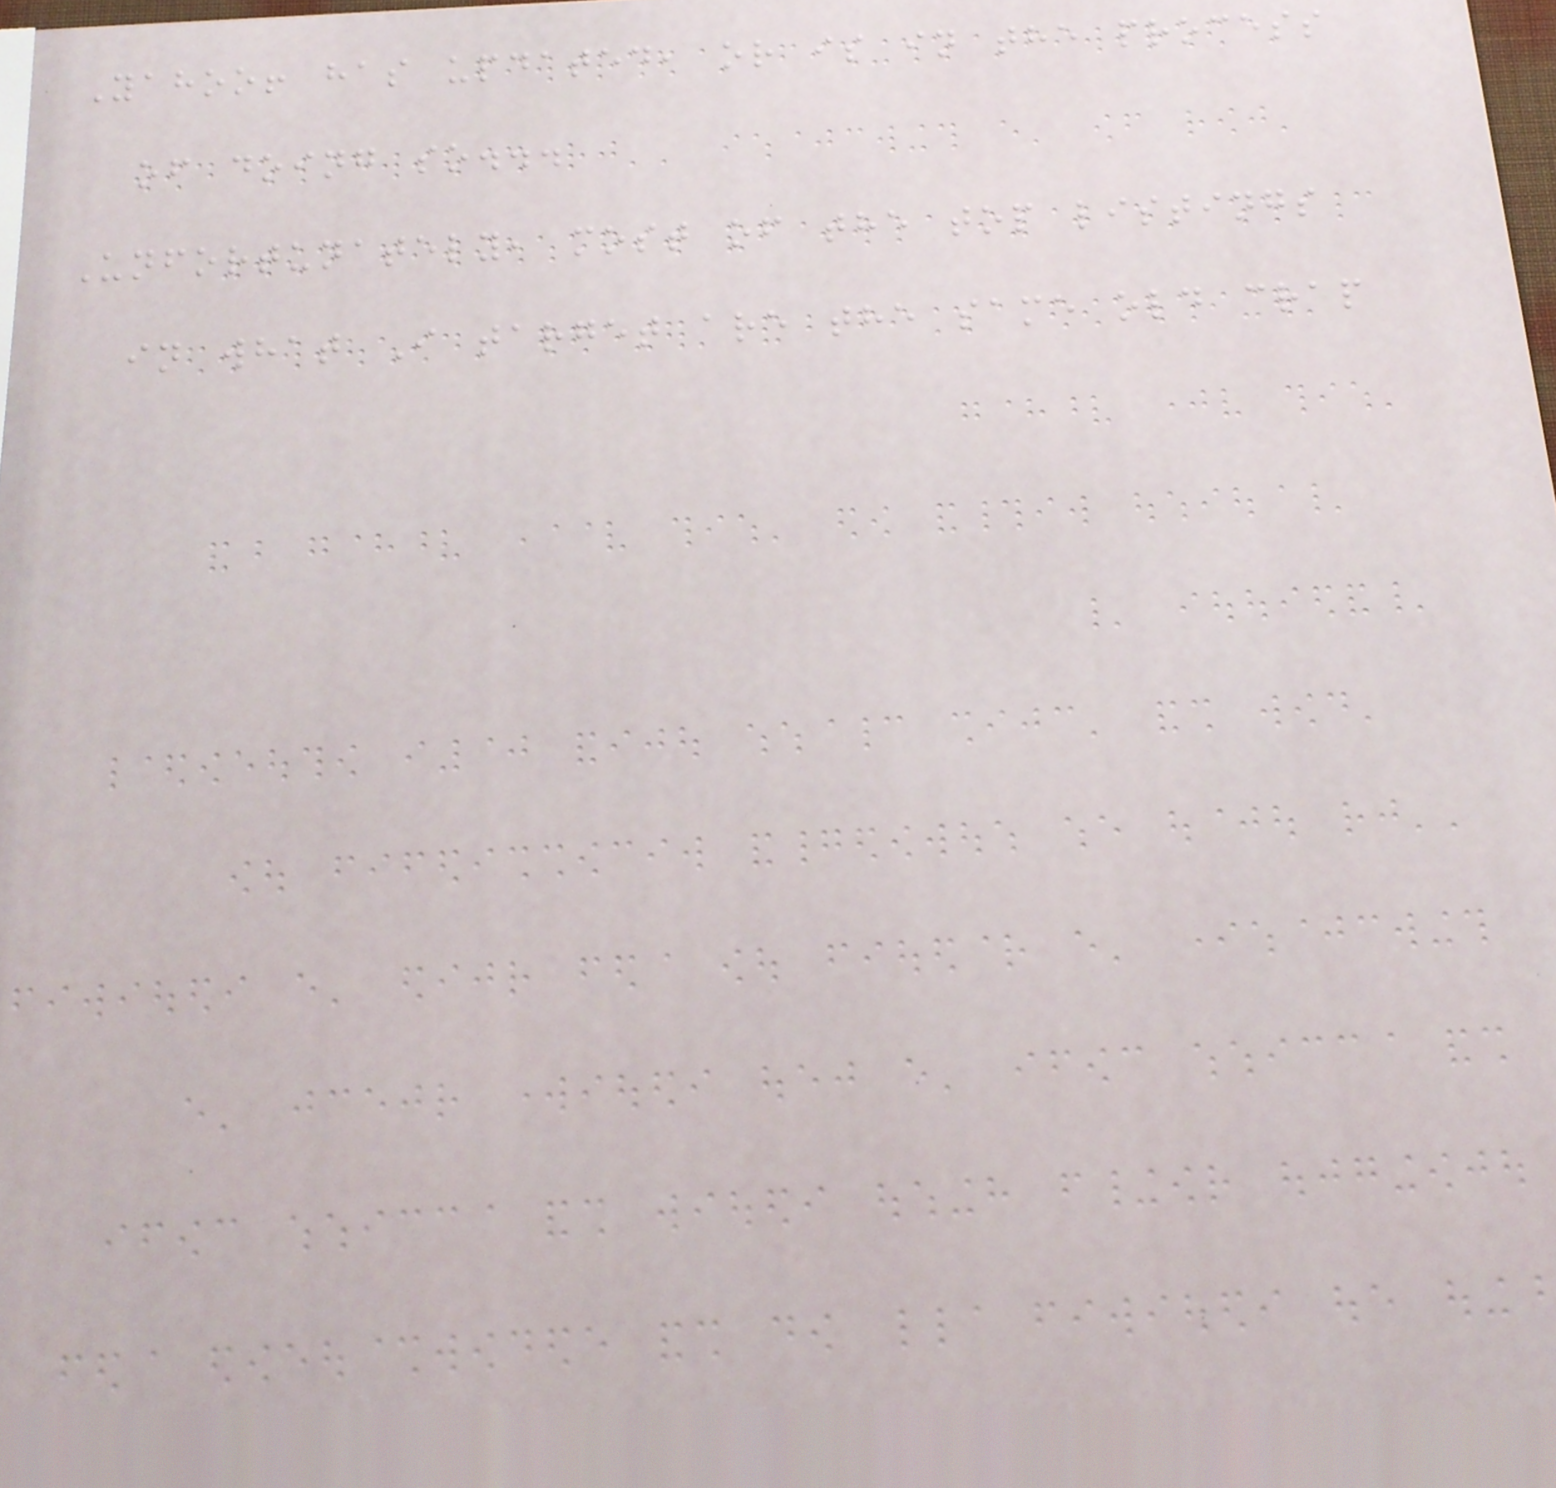Yahoo! has updated, or is in the process
of doing so...
Unfortunately, most of the top listings
in what I target are the same old crap
